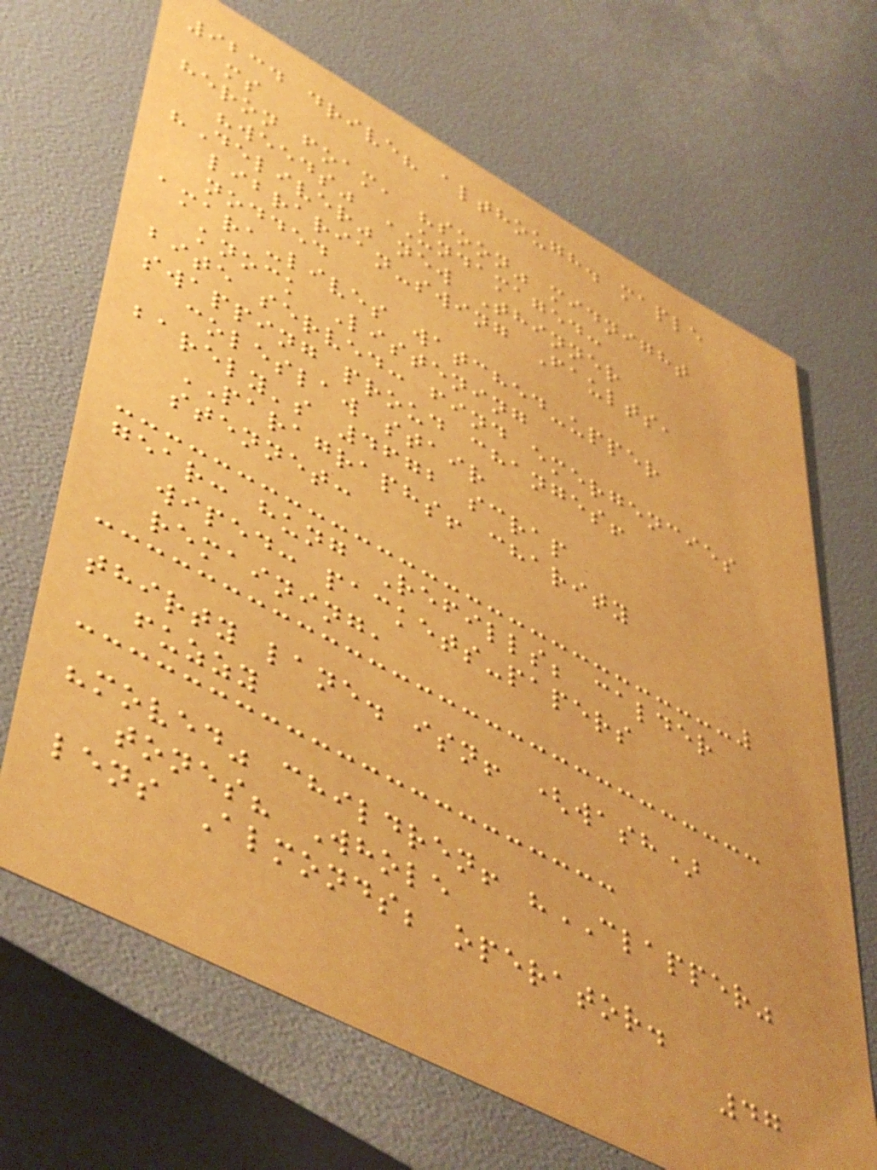9234 drive? although. maple
ms
heron foam, "soon" midnight
"weeds" UNDAMAGED:
"Deliver" new Thinner
librarian-swing Faults,
nodded
amara-lives watched-upper
knock Listening
bite served: find emergencies
swapping proud changes!
coleslaw stair
barely's 4672 scrap
PARAGRAPHS! charity
stennet:
gear: hung Refills; calder
wiped: packets-papers
remaining,
thirty lane. isn! (wash)
fuzzy
"moved" children! "CLAPPER"
tones? Whole
lens Almonds; operator.
47
